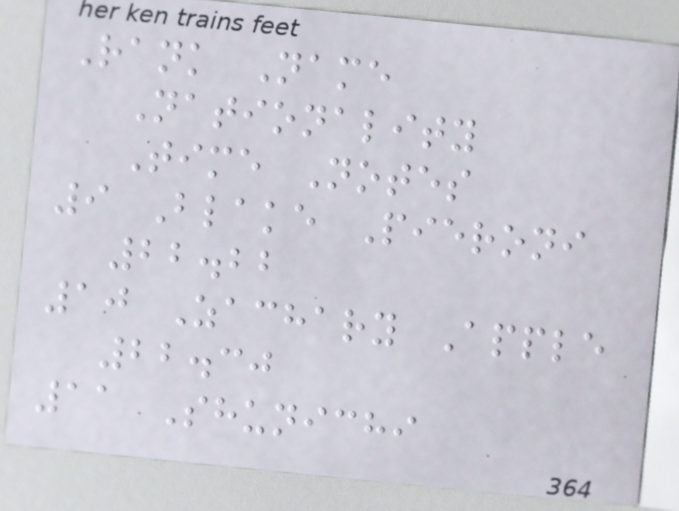Rank Name
Nationality
Time Notes
9 Blake Pieroni
22.22
10 Zachary Apple
22.30
11 Shunichi
